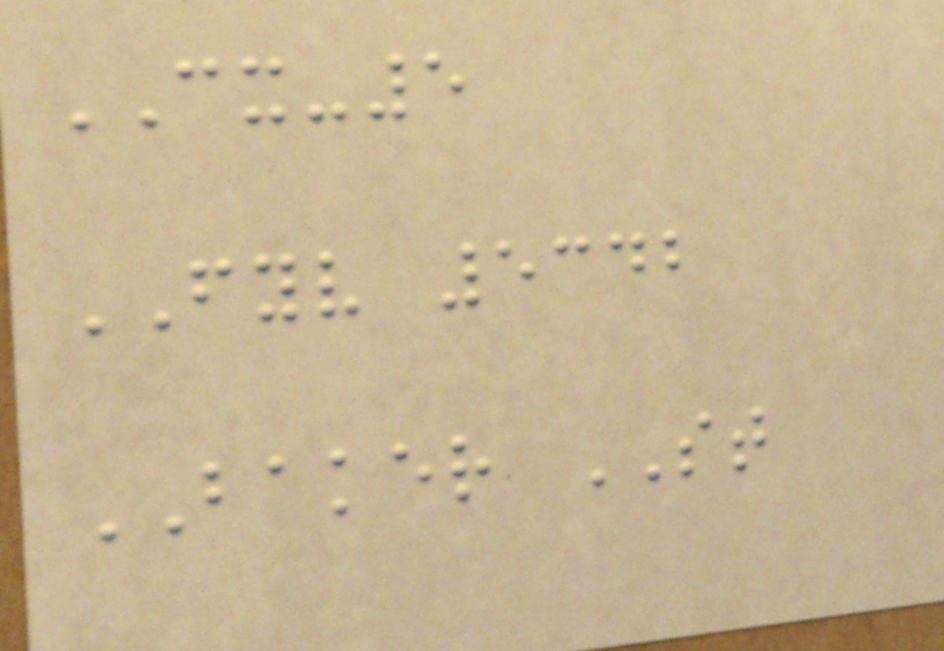CX-5
FYV 5342
BAKER ST
